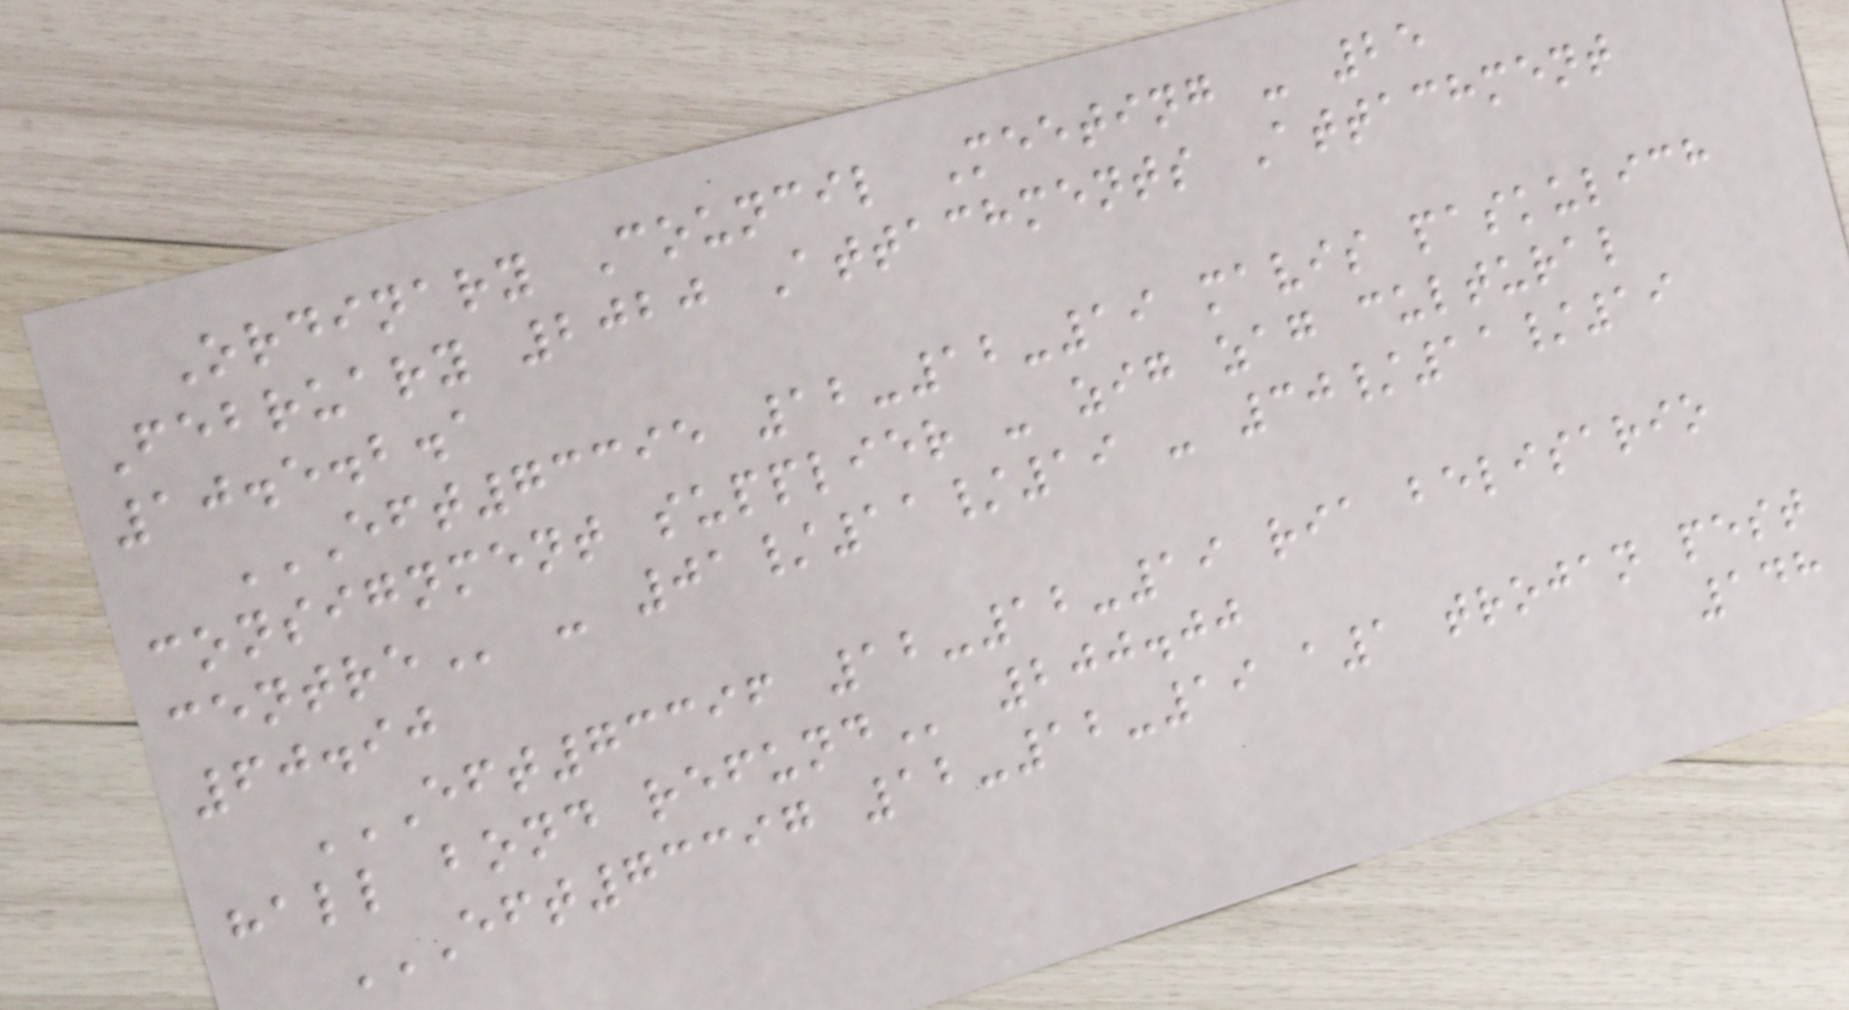Ordinary Council Meeting - 25
February 2020 Attachments Attachment
10.5.2.1
EFT73395 12-12-19 MAVIS PASKULICH
CONSIGNMENT SUPPLIER - ZIG ZAG CULTURAL
CENTRE - 01/11/19 - 30/11/19
60.90
EFT73396 12-12-19 RIA BELISARIO
HALL BOND REFUND 200.00
EFT73397 12-12-19 A1 TROJAN PEST
148
